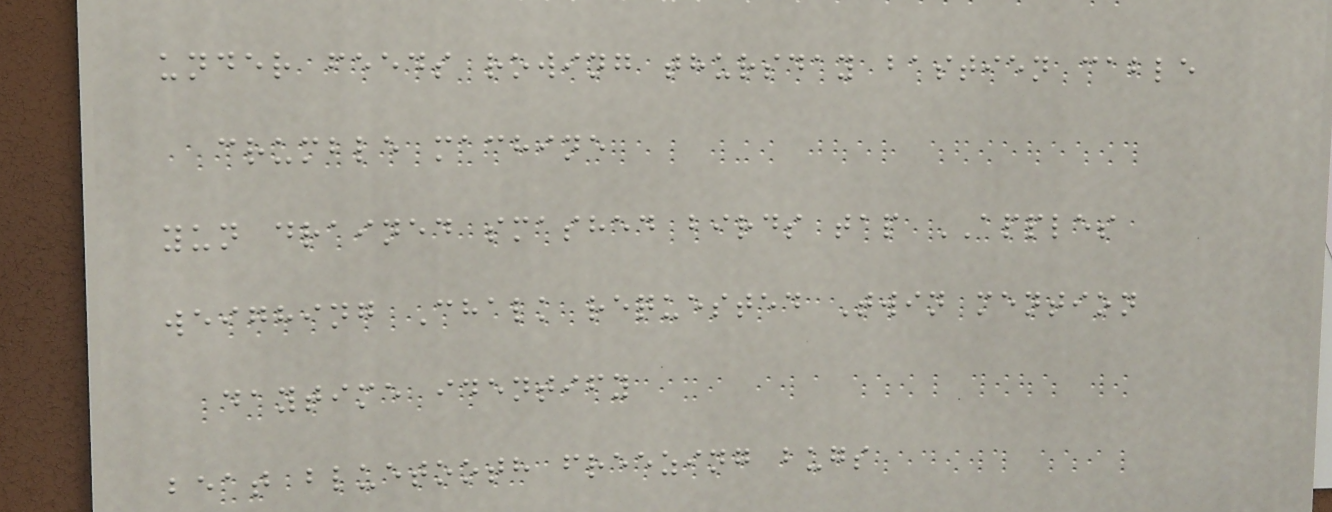under feeds rowing thursday bastien cable
crumble machine
yun drained smashed birds tap APPLES
weighing Chalk requested Twin mention
daytime identify
beat bluetooth freezing bugs
